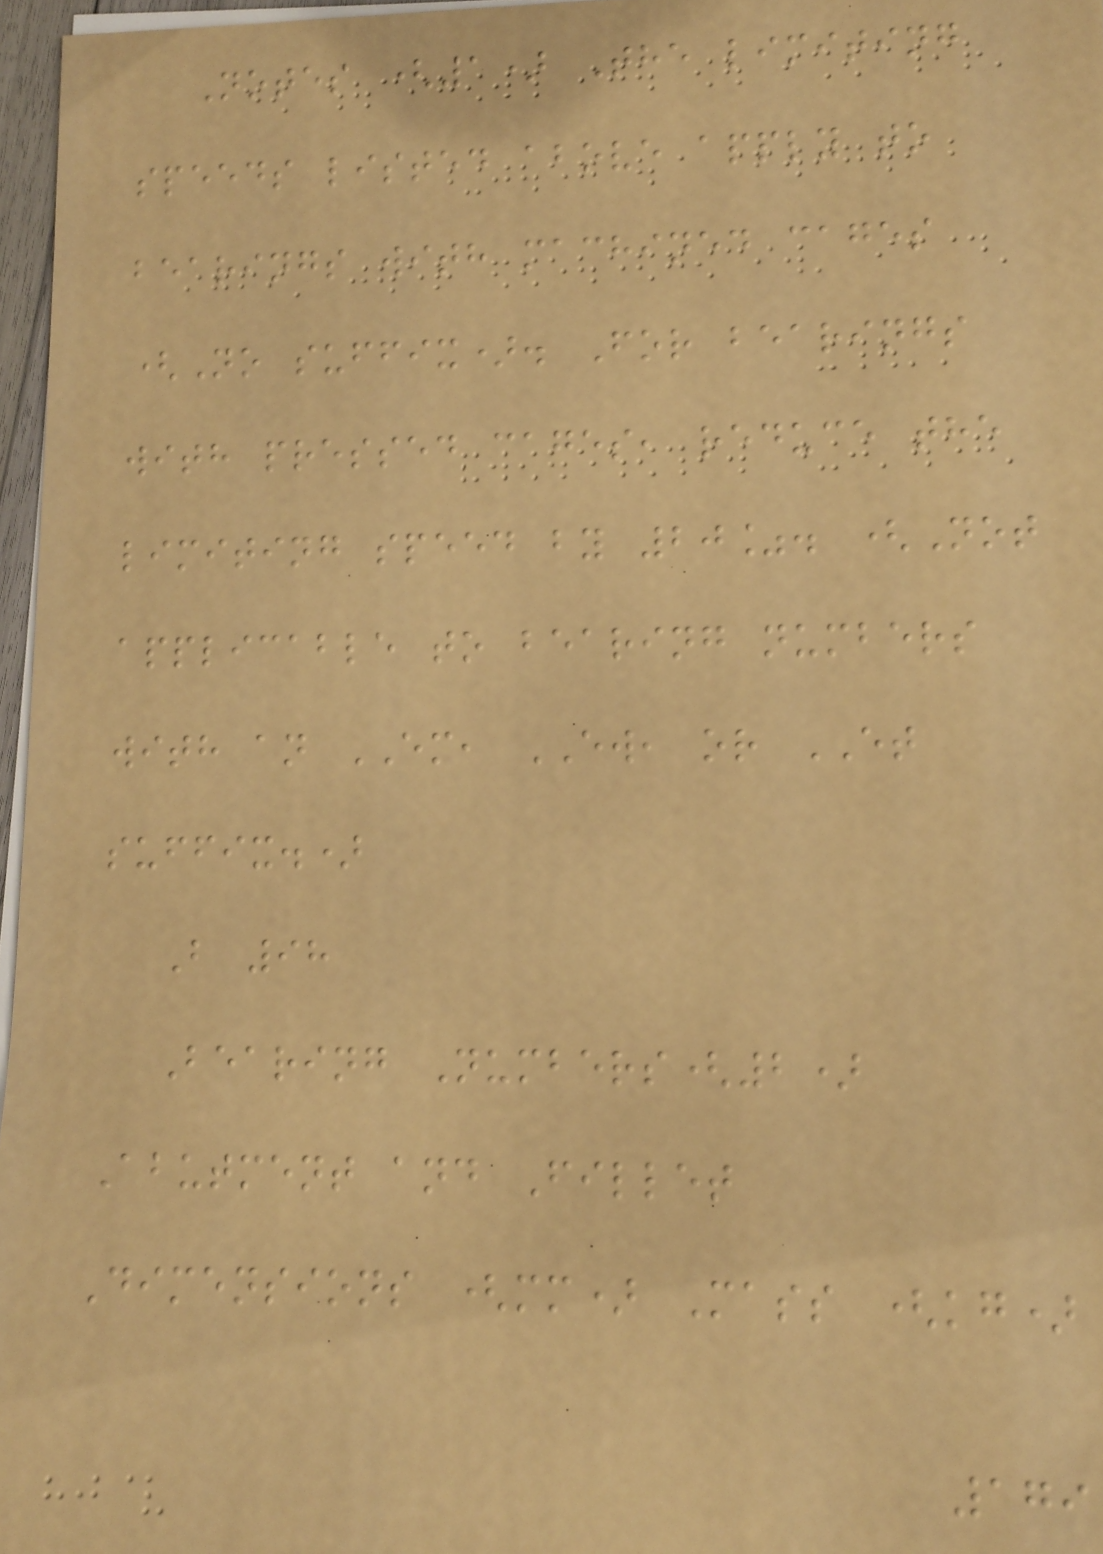Notes (1) The limiting
speeds listed above apply to
bearings with machined cages
(No suffix). For bearings
with pressed cages, reduce the
limiting speed by 20%. (Not
applicable to bearing numbers
with an EM, EW, or ET
suffix.)
B 98
Bearing Numbers(2)
Abutment and Fillet
Dimensions (mm) Mass (kg)
179
